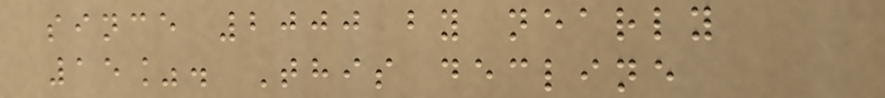since 2000 by nearly
15%. This decline
